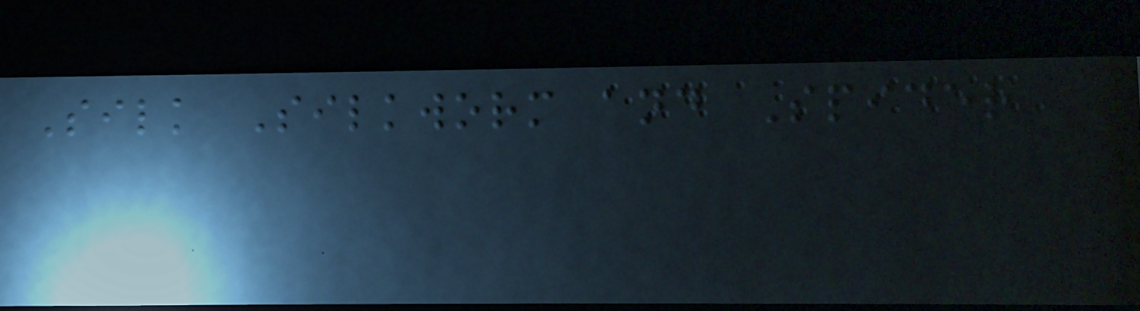Silk Silkworm and Spider
